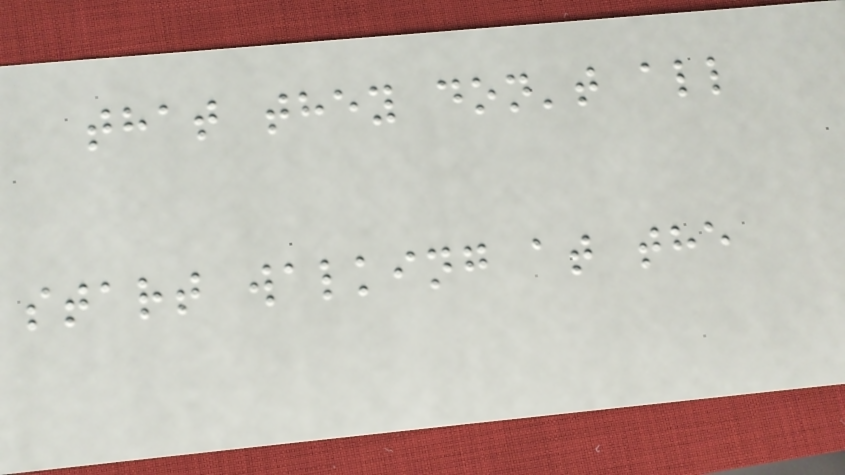that they don't all
start walking at the
